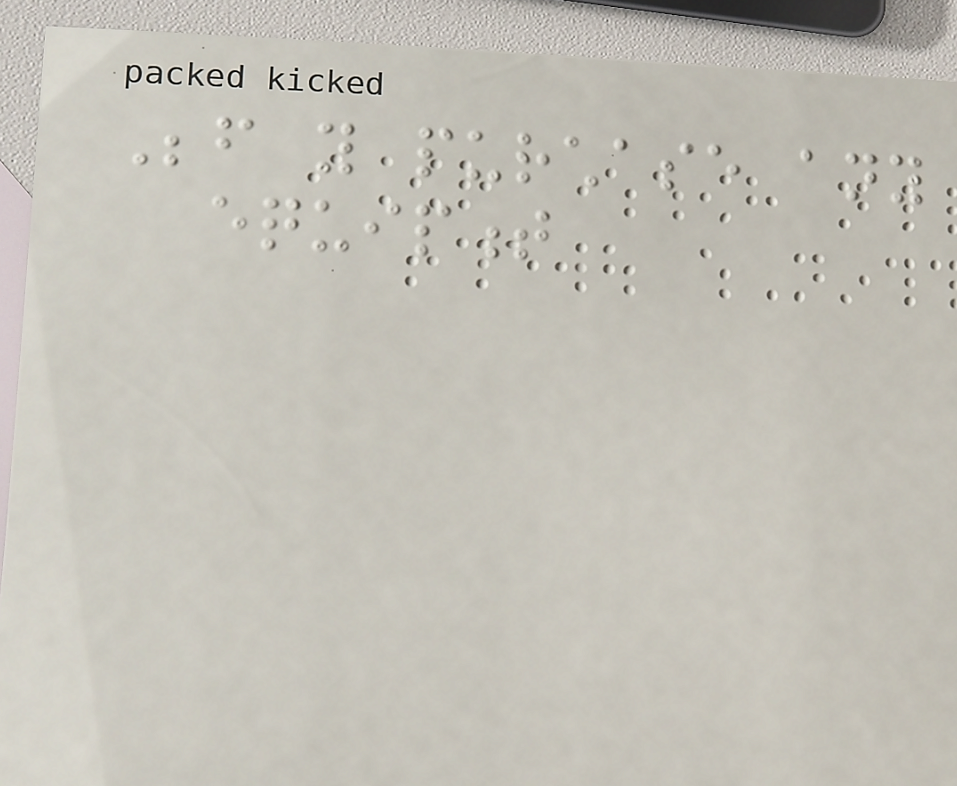Before you purchase any
equipment
